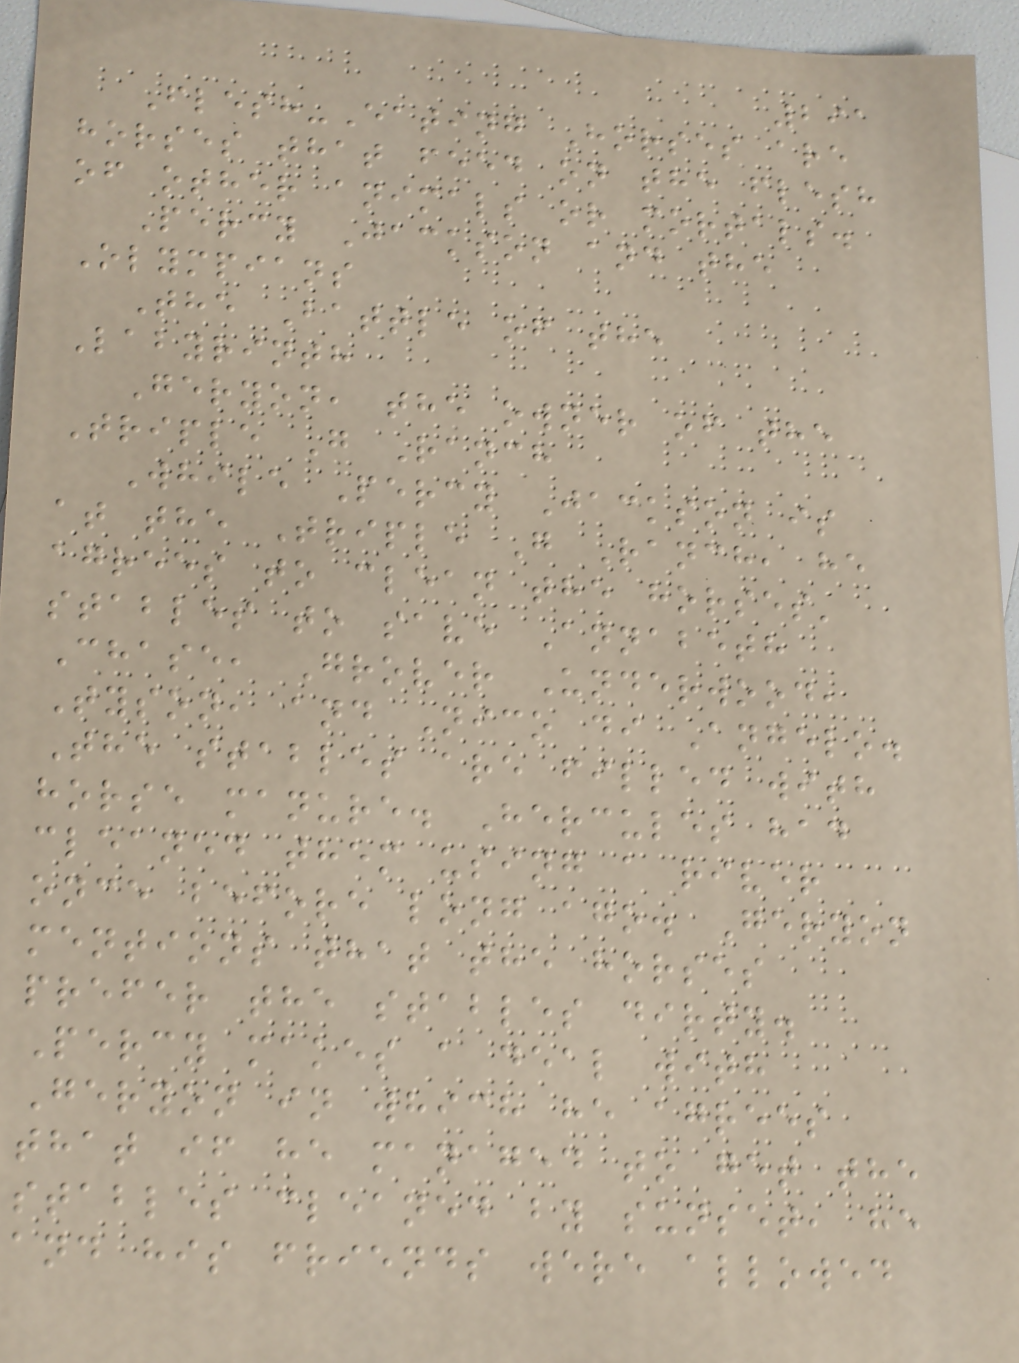291
Flesh-Eating Horses are
horses that feed on the flesh
of other animals or mortals.
Percy Jackson and the
Olympians
The Battle of the
Labyrinth
Geryon, the owner of the
Triple G Ranch
While Percy Jackson is
at the Triple G Ranch, he
agrees to clean the horses'
stables to save Annabeth
Chase, Grover Underwood,
Tyson, and Nico di Angelo.
The stables are filled with
horse manure. Hercules had
cleaned them using a river
once before long ago. Geryon
mentions that the horses
prefer the stables dirty.
Percy makes a deal with
Geryon in which he agrees
that if he managed to get the
stables cleaned by sunset, he
and his friends were allowed
